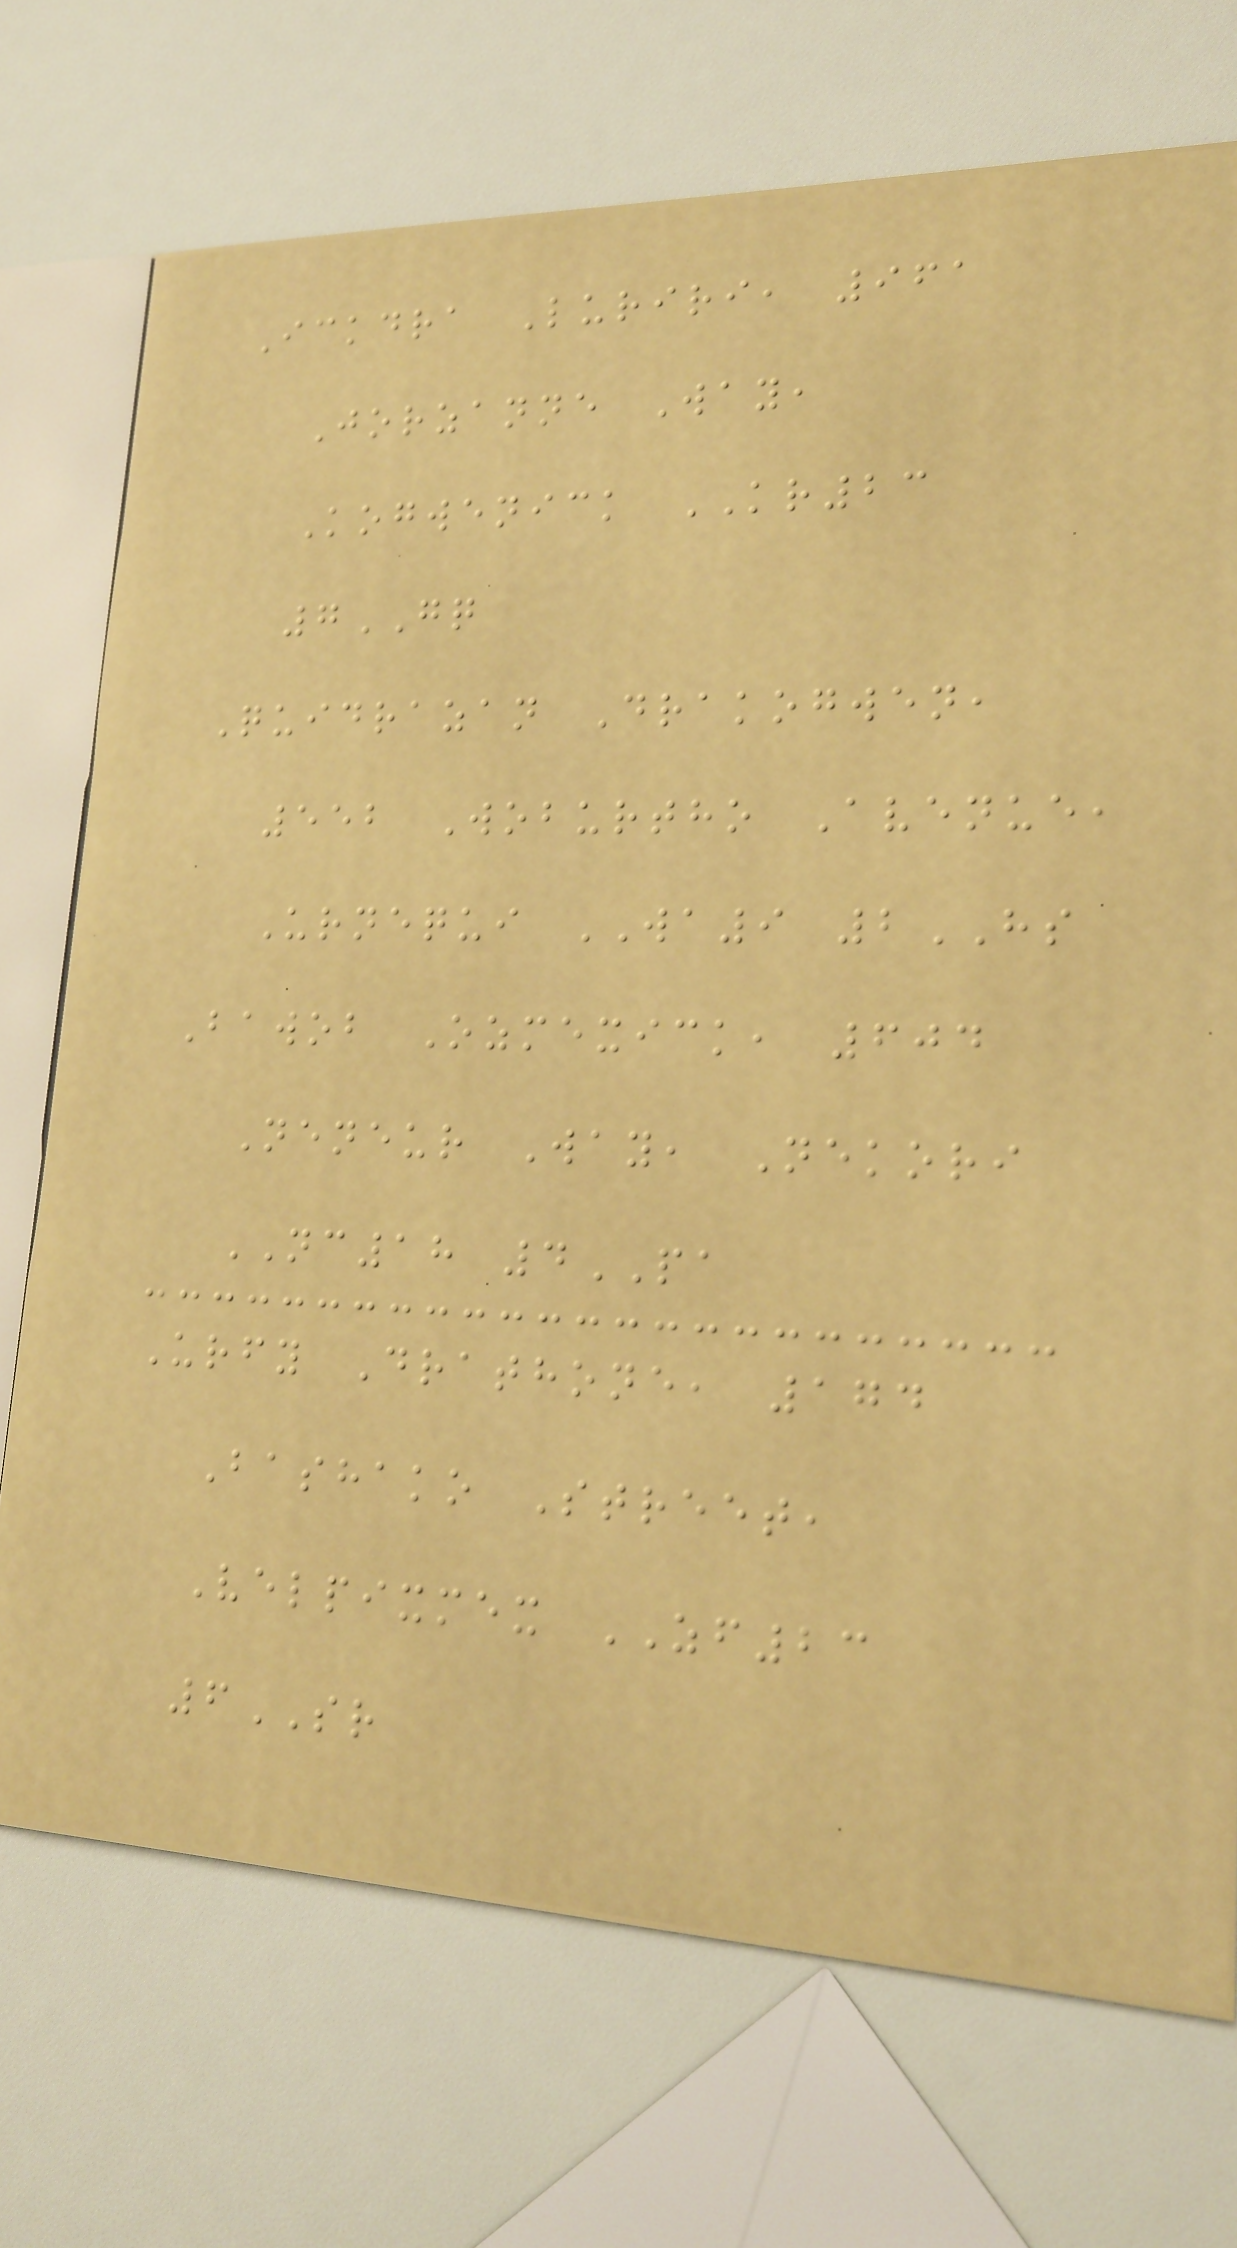Ickdra Luriri, 961
Jorzanne Way,
Kogwenick KR23
7GQ
Quidrazan Drakogwen,
552 Woburtho Avenue,
Urnequi WA9 2HS
Bawob Ozmexick, 604
Neneur Way, Nekori
NC18 4PA
Urfy Drathone, 174
Bashako Street,
Velpixmex ZF23
6SR
